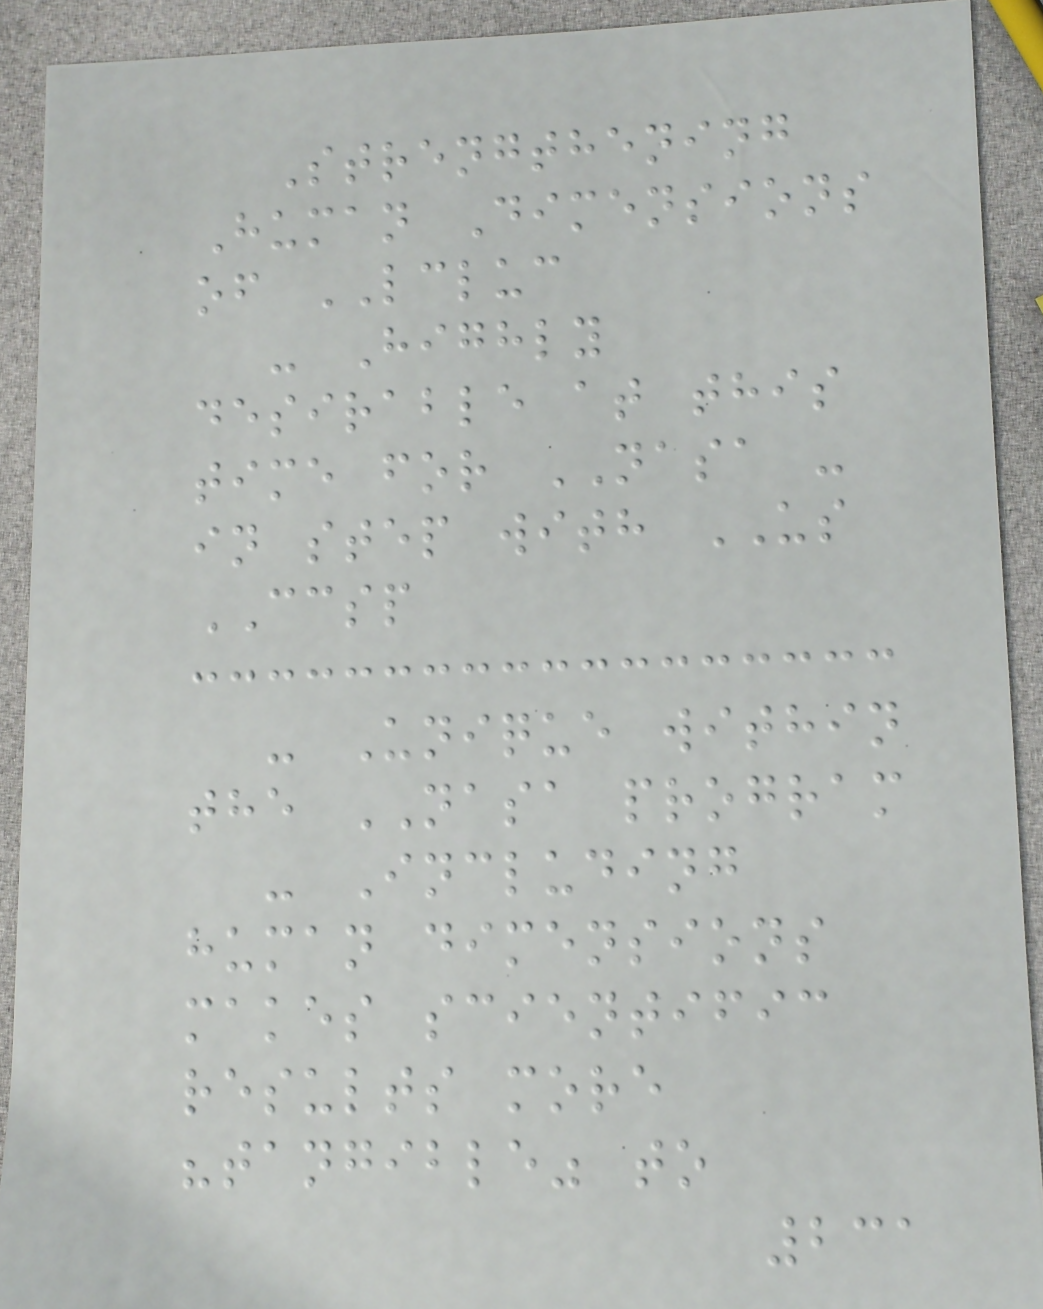Strengthening
Human Dimensions
of LCLUC
- Highly
desirable at this
time for NASA -
in step with US
CCSP
- Unique within
the NASA program
- Including
human dimensions
makes scientific
results more
"tangible" to
231
